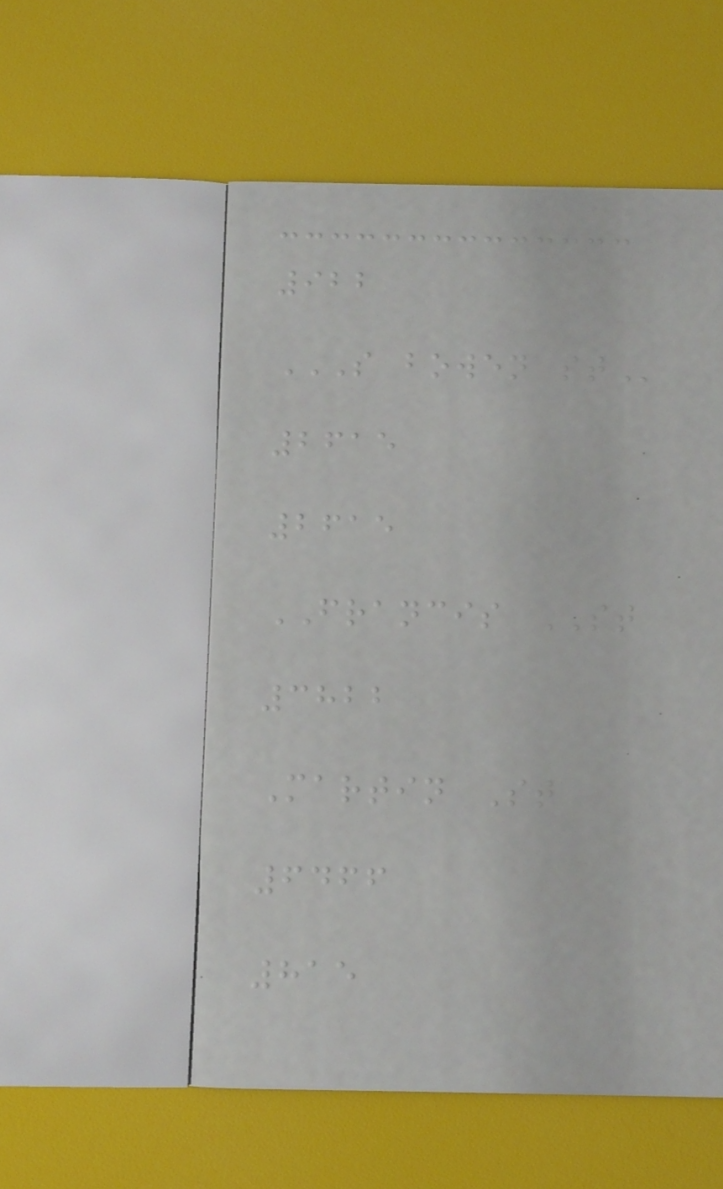922
S BOWEN ST
2615
2615
FRANCIS ST
3822
Martin St
6466
815
